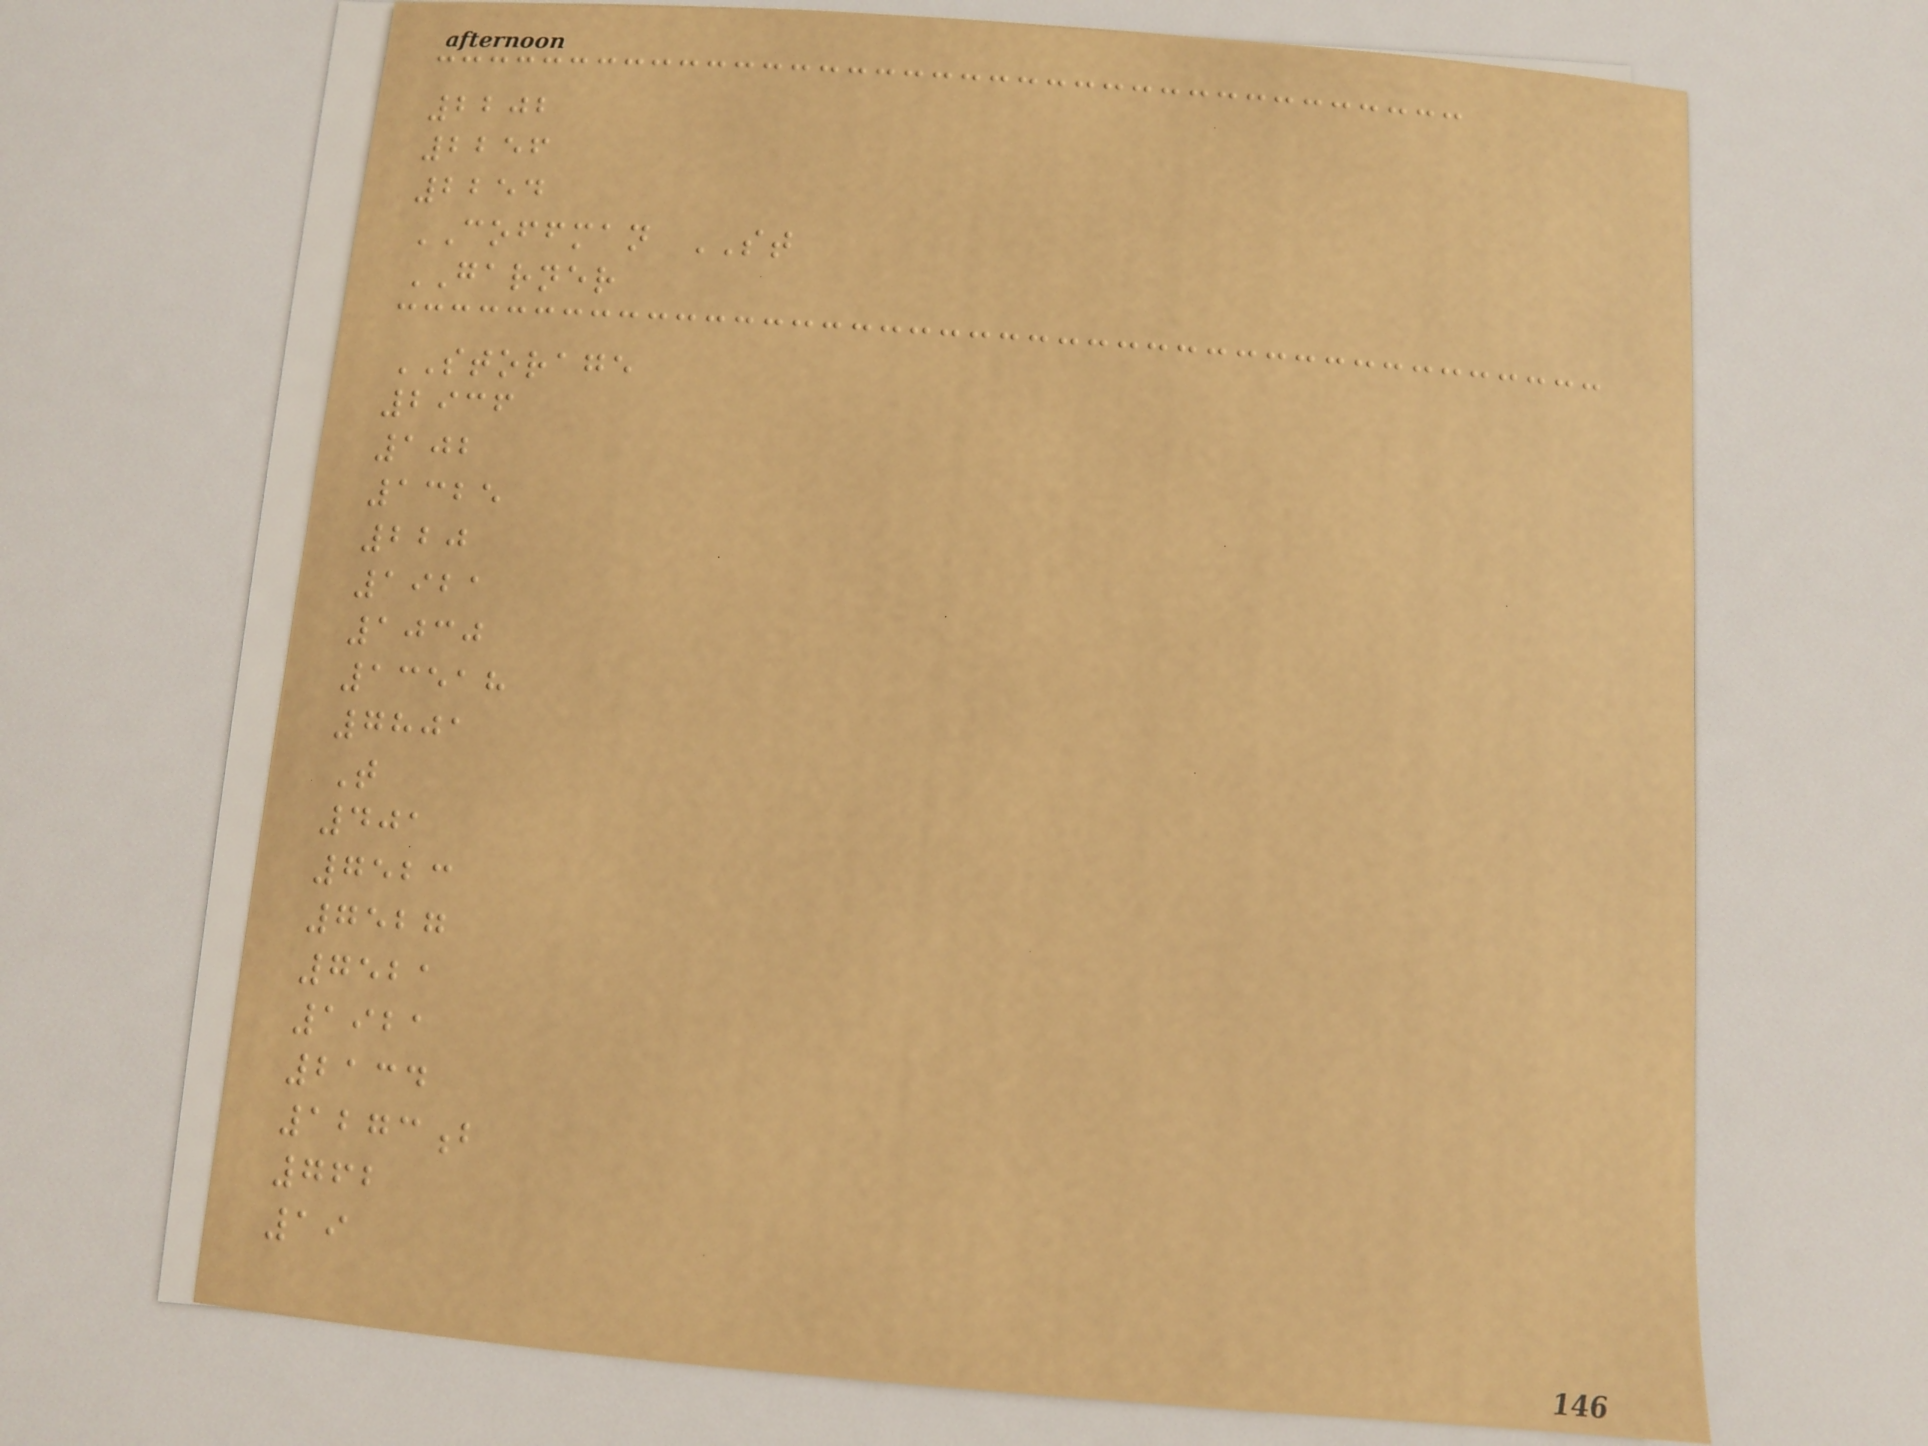2202
2256
2254
COFFMAN ST
GARNER
STORAGE
2936
102
1325
220
1921
1030
13518
7801
T
401
7523
7527
7521
1921
2134
1273b
762
19
